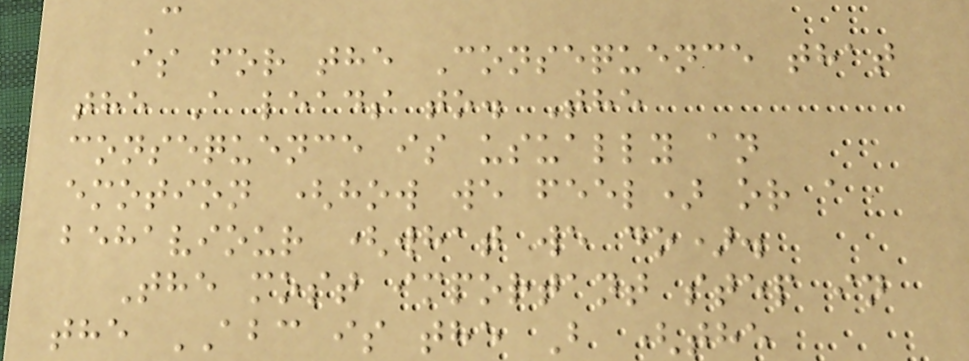C
is for the Consequence that
the A leads to. The
consequence is usually an
emotion (how we feel) or a
behaviour (what we do).
The most important step in
the ABC is the B (the
